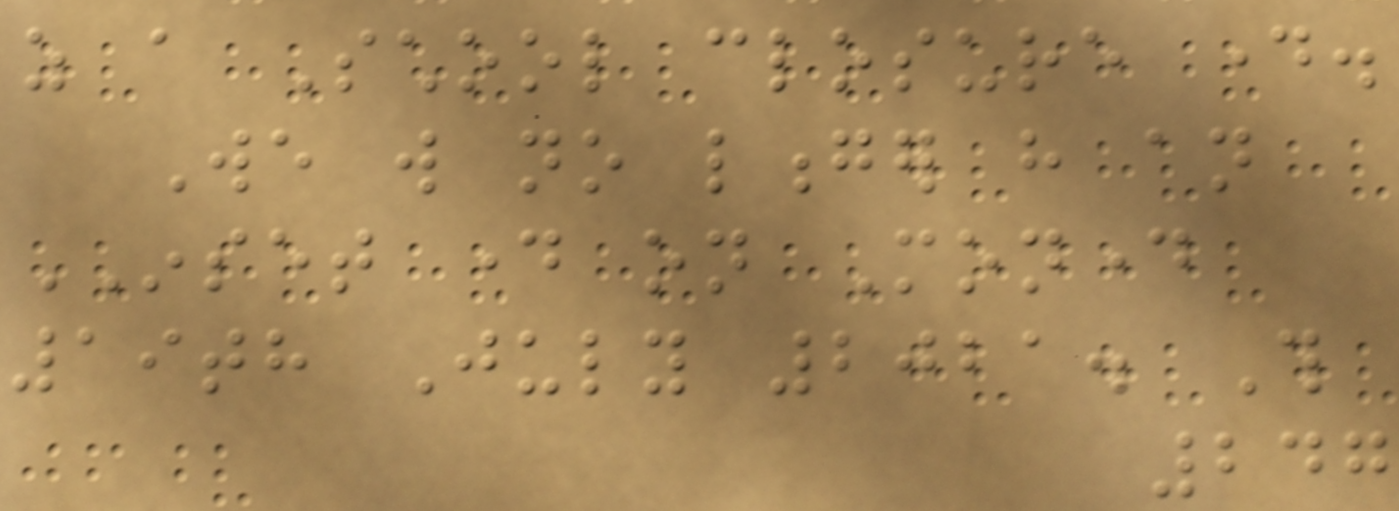as a School closure day.
We will no longer have an
INSET day on Monday
19th July 2021. This
247
